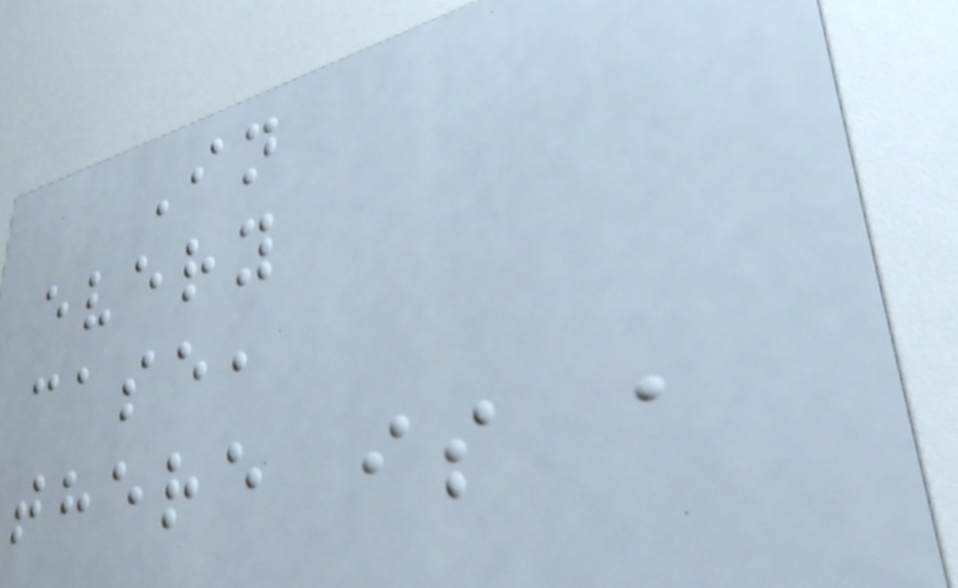In
every
case,
there is a
